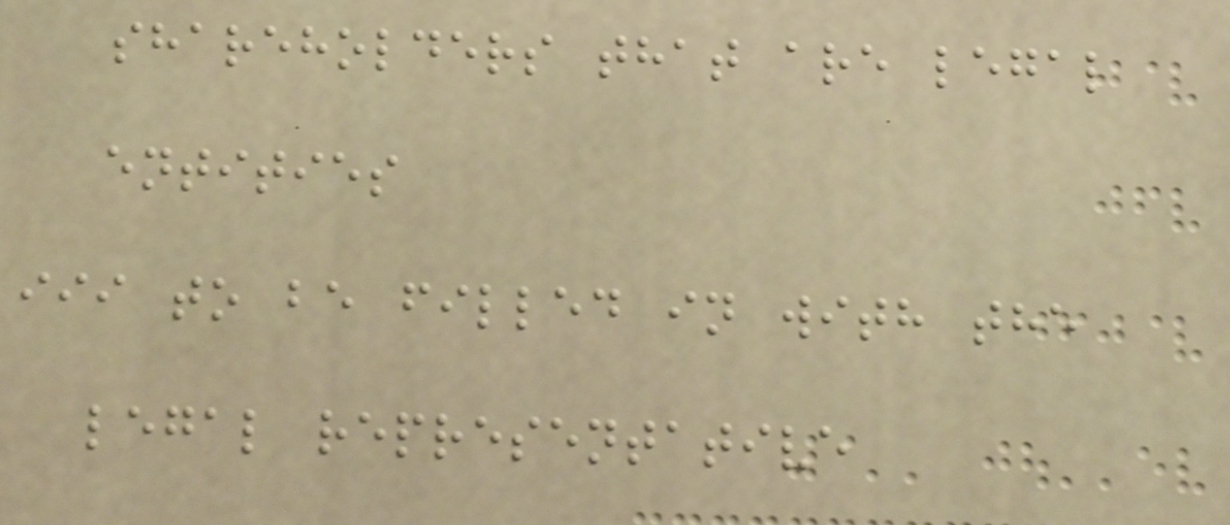shareholders that are legal
entities
iii to be filled in with the
legal representative
